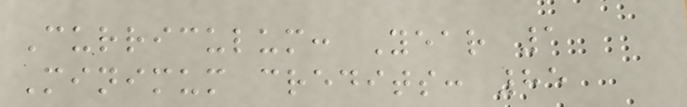Curriculum: Year 1
Minimum credits: 85
